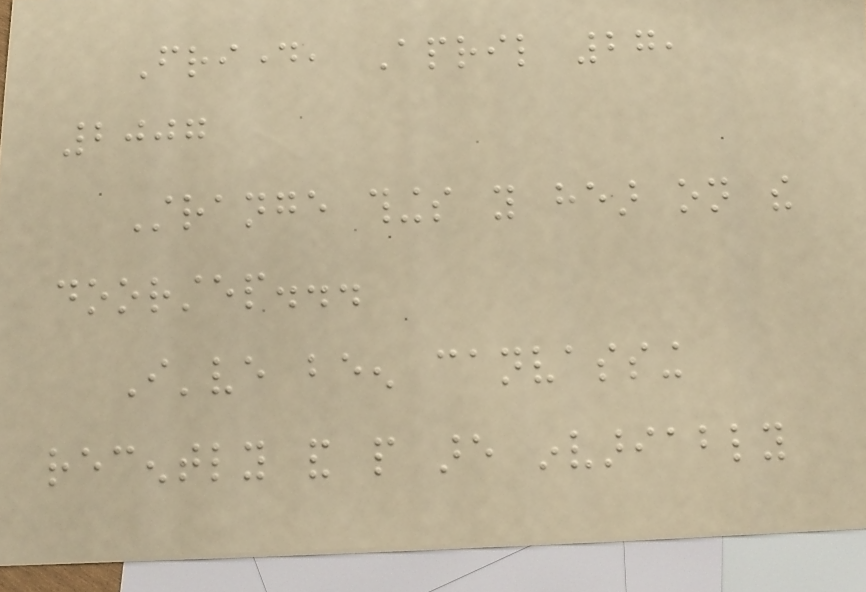Friday, April 27,
2007
Strange things you hear on the
doorstep...
I've been canvassing
recently and people are invariably
